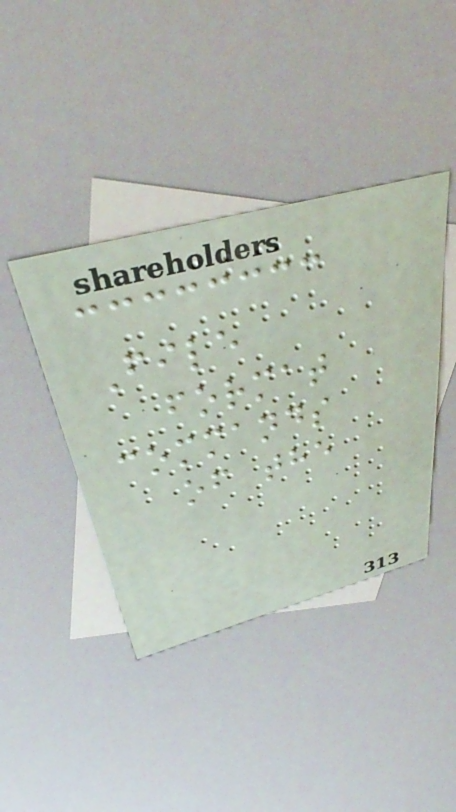File
format
commands
of the
